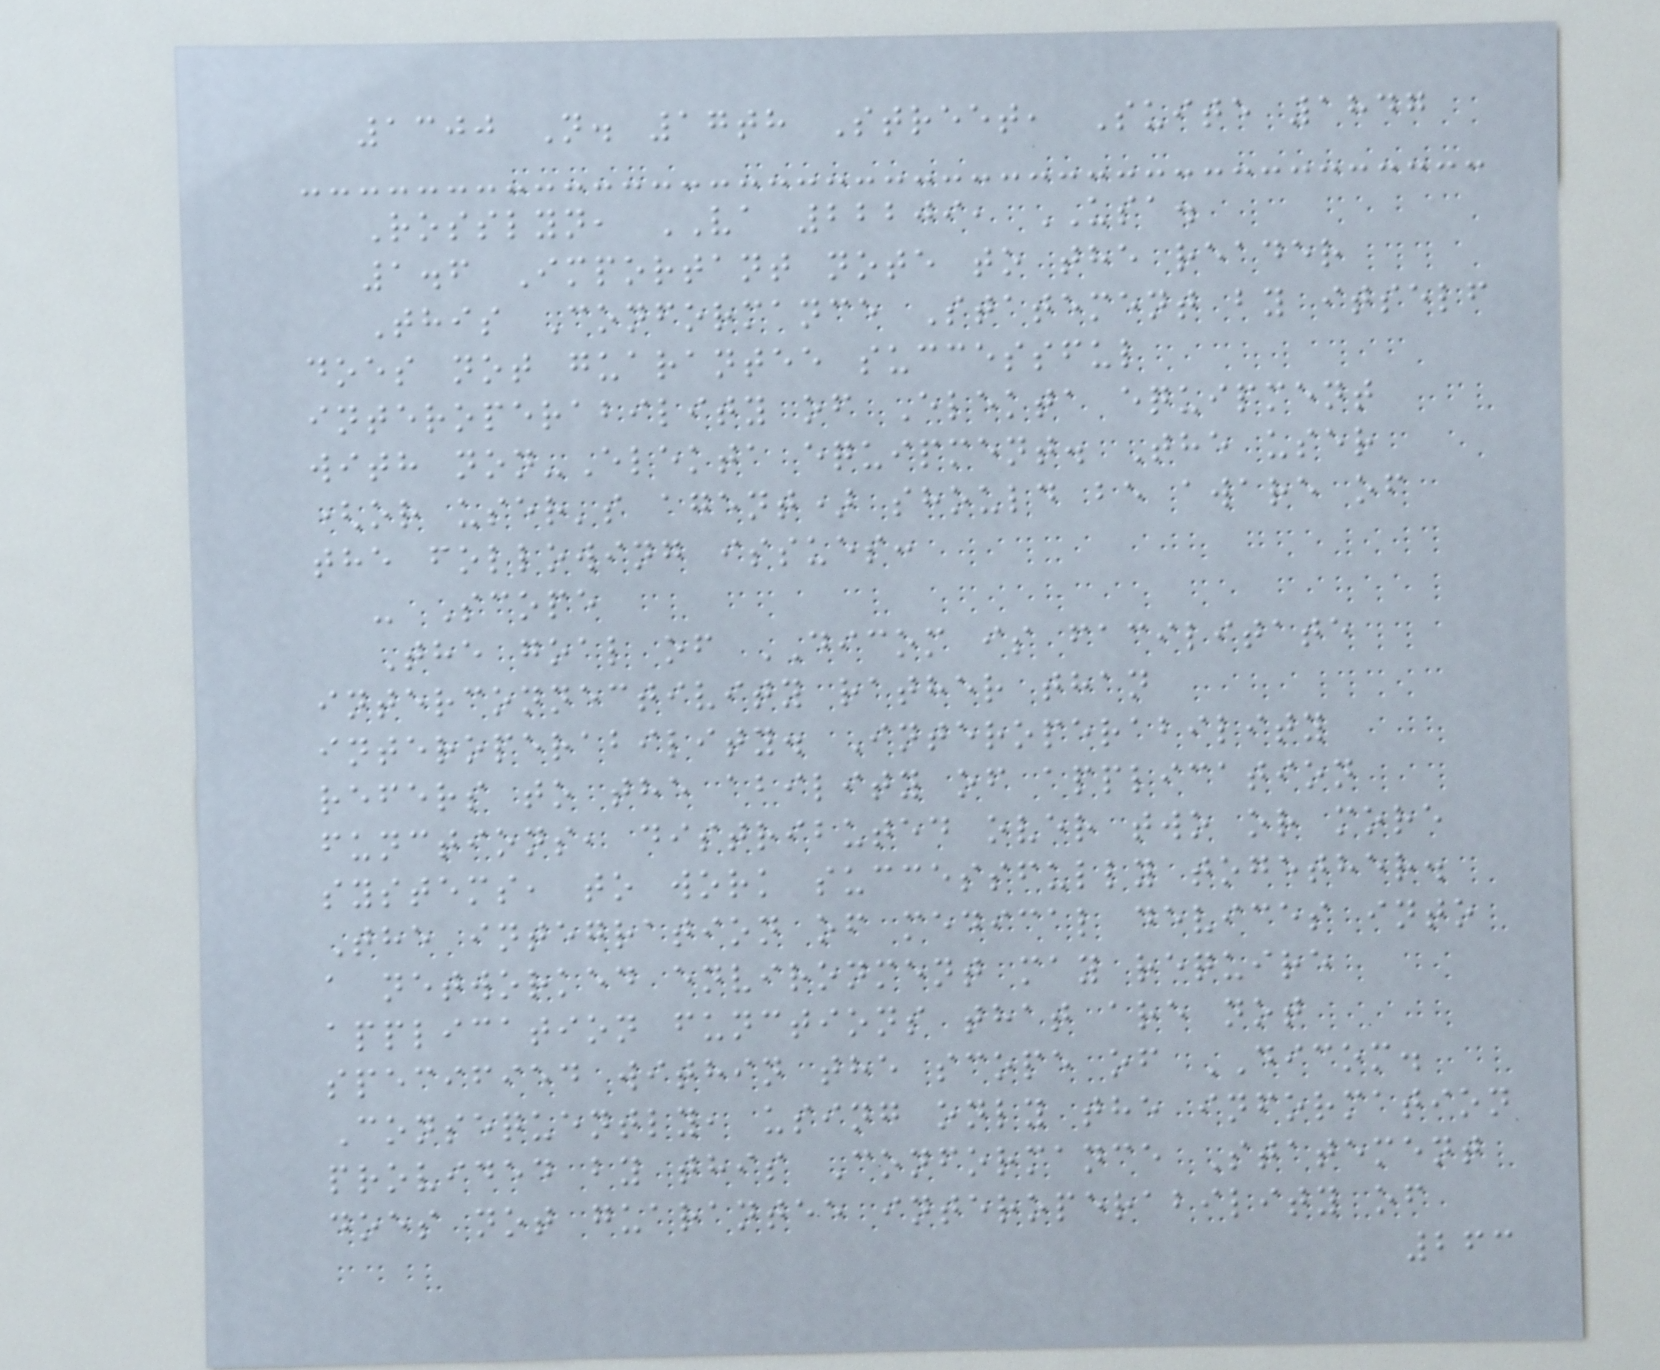1300 N. 17th Street, Suite 1847
Rosslyn, VA 22209, USA.
1.6 Important note to the reader
This Conformance Statement by itself
does not guarantee successful
interoperability of Elekta equipment
with non-Elekta equipment. The user
(or user's agent) should be aware of
the following issues:
- Scope
The goal of DICOM is facilitate
interconnectivity rather than
interoperability. Interoperability
refers to the ability of application
functions, distributed over two or more
systems, to work successfully together.
The integration of medical devices into
a networked environment may require
application functions that are not
specified within the scope of DICOM.
Consequently, using only the information
provided by this Conformance Statement
does not guarantee interoperability of
263
